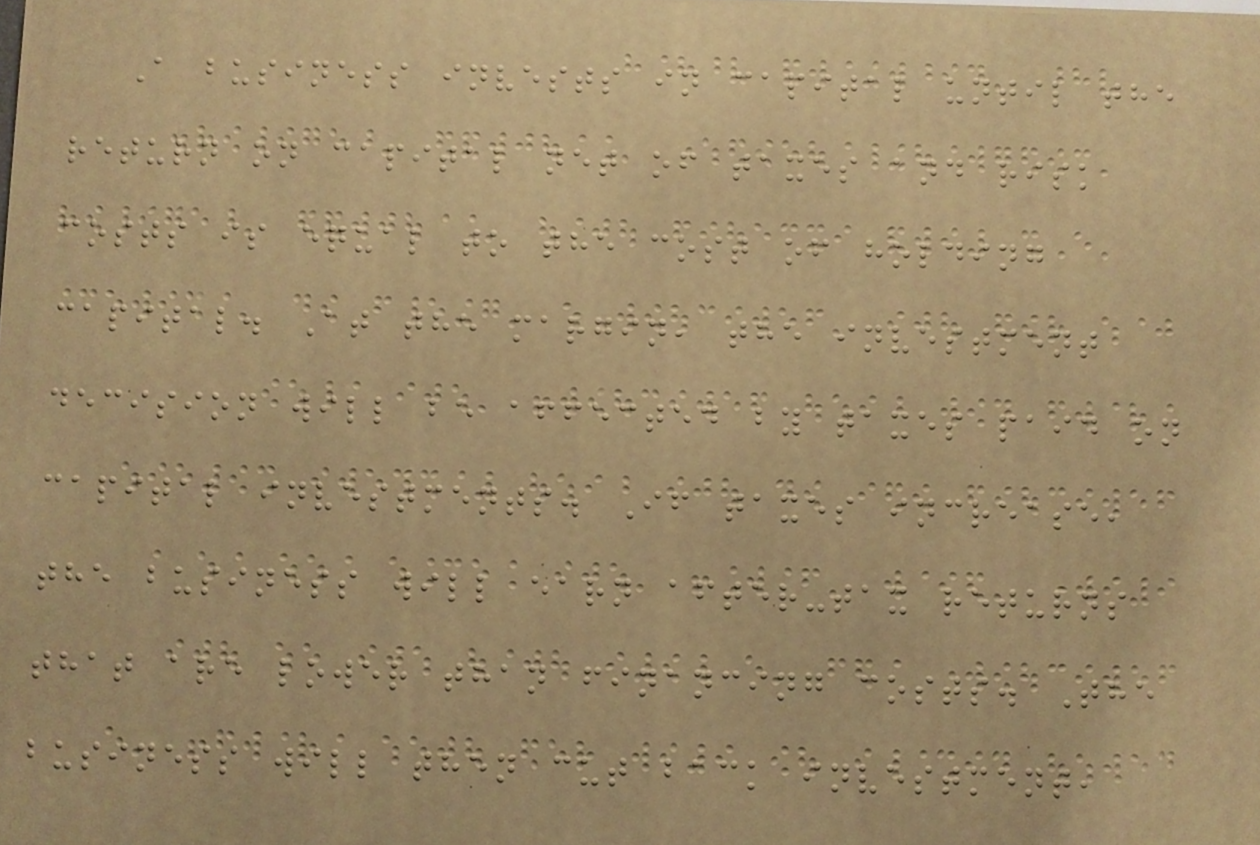A business invests in capital until the
return on capital net of taxes and risk
costs is equal to the cost of holding
capital. At the margin, the investment
decision will be affected by taxes paid on
capital investments. If taxes increase,
the business will earn after-tax returns
that are lower than financing costs. The
business will then cut back investment,
